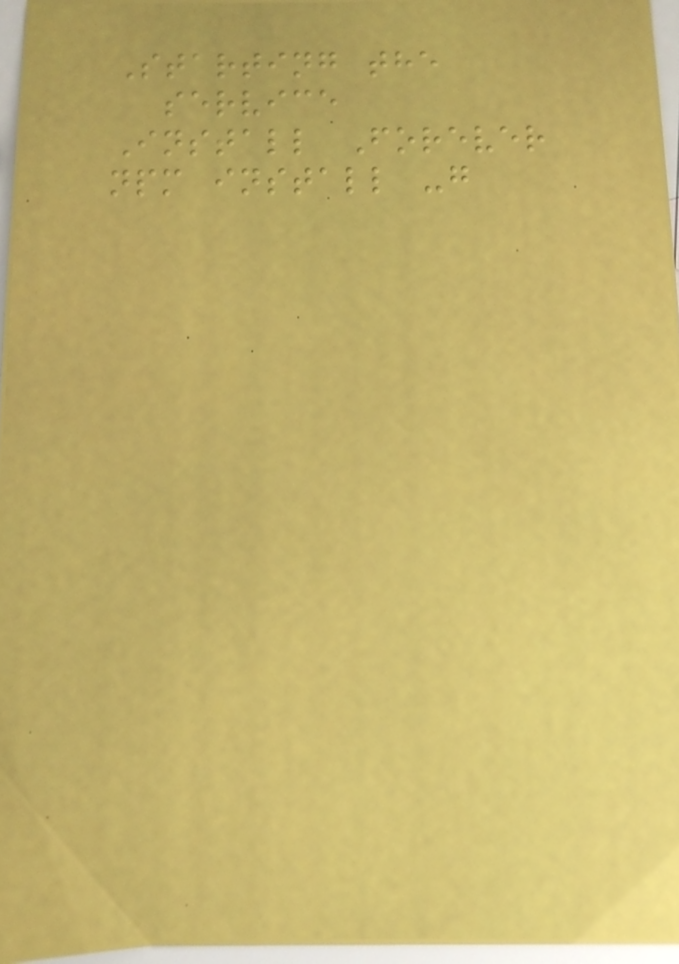Starting the
service
Install Forever
npm install -g
